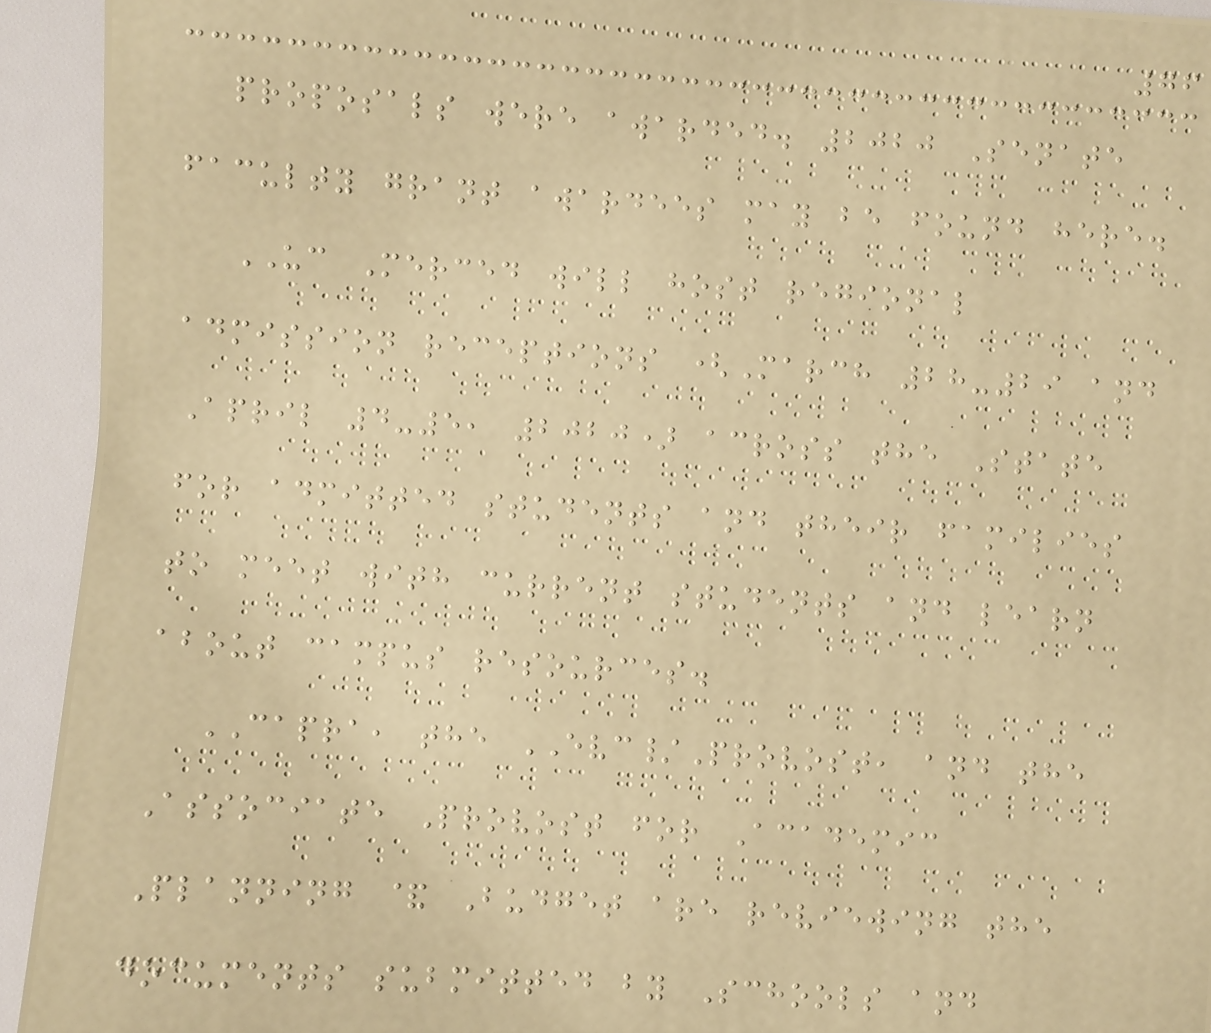76
proposals were awarded. 2020 Senate
faculty grant awardees may be found here.
UC Merced will host regional
admission receptions (March 28-29 and
April 4-5, 2020) across the State
for admitted students and their families
to meet with current students and learn
about campus resources.
CAPRA, the EVC/Provost, and the
Associate Provost for Academic
Planning & Budget are reviewing the
documents submitted by Schools and
